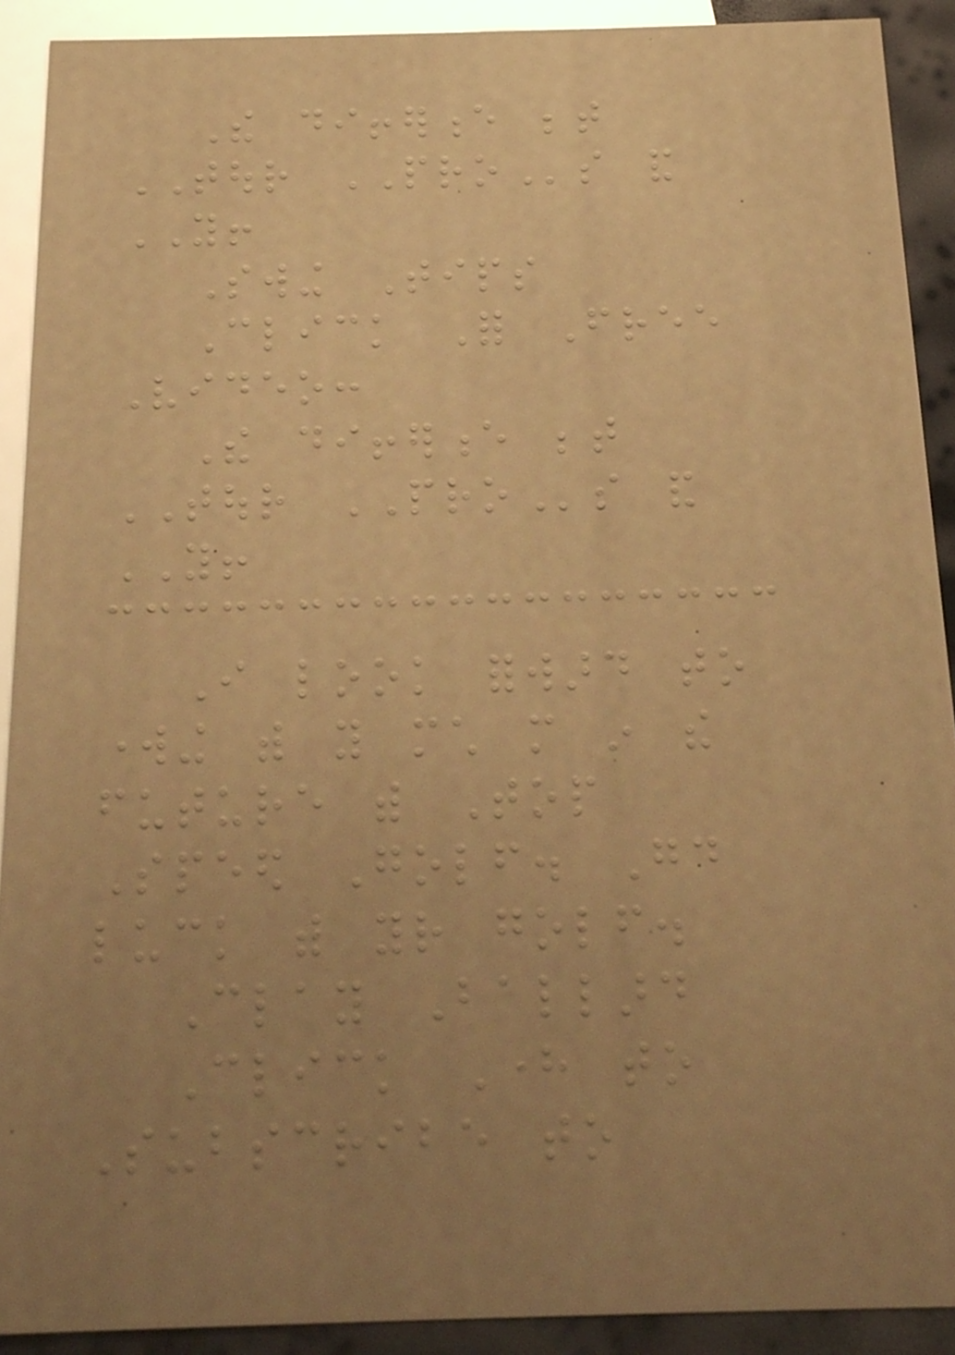The difference between
TOUR PROs and
YOU!
Swing Tips
Click For Free
Video:
The difference between
TOUR PROs and
YOU!
I look forward to
working with you much more in the
future with Top
Speed Golf. Good
luck with your golf.
Clay Ballard
Click Here to
Subscribe to
